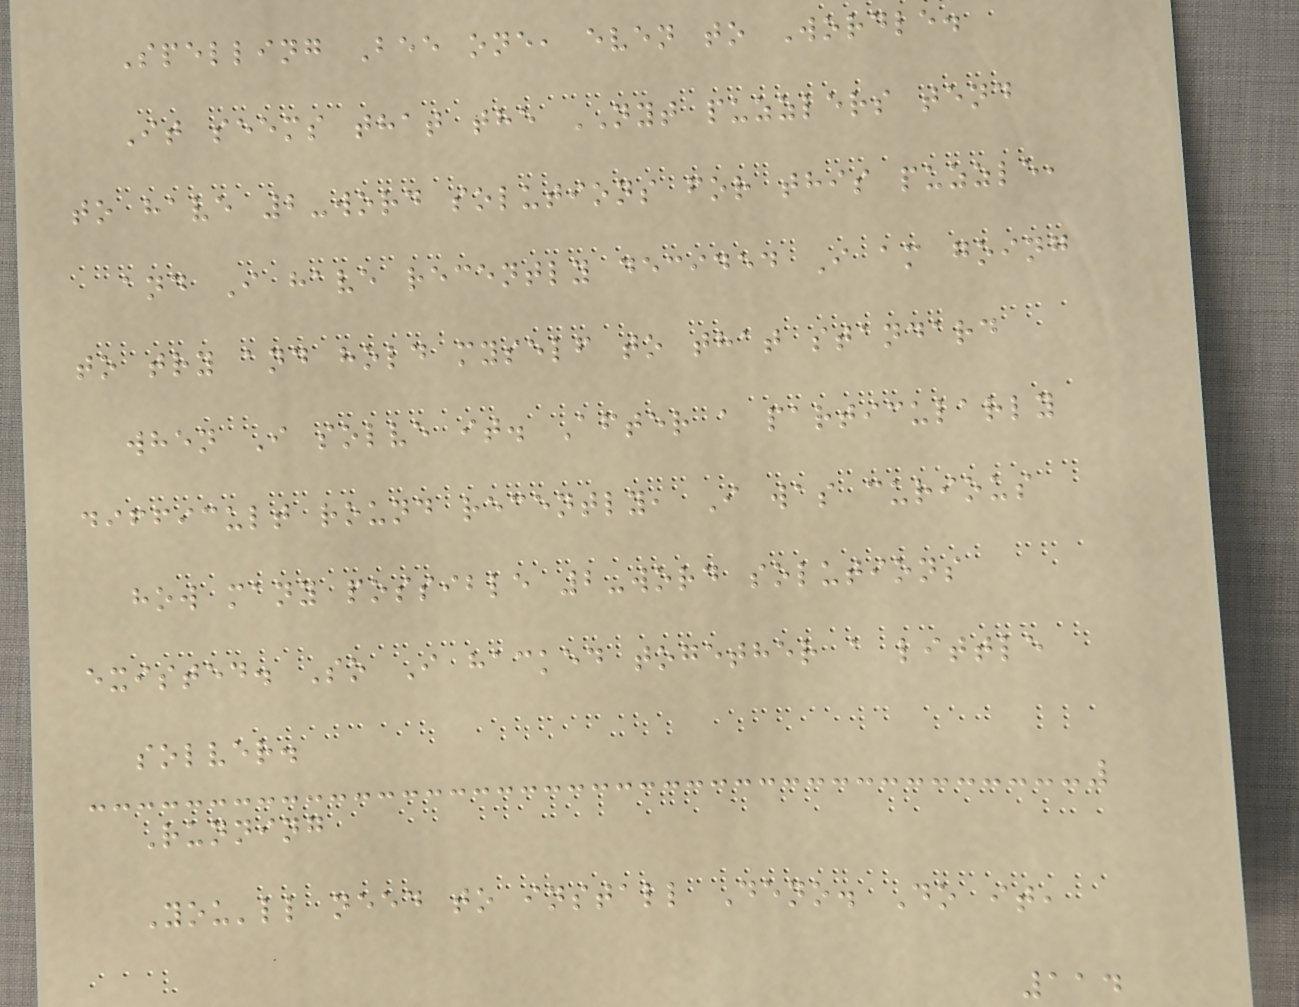Spelling Bee one, even to Wordle.
It seems that the NYT puzzlers tend
to have 2-word solutions for this puzzle,
and I have recently decided I am going
to try and hold myself to that standard
when I solve it. After a particularly
difficult round recently, I was curious
how many possible 2-word solutions
existed. So I hacked together a little
solver.
Running
You'll need to install Deno. Do it,
114
